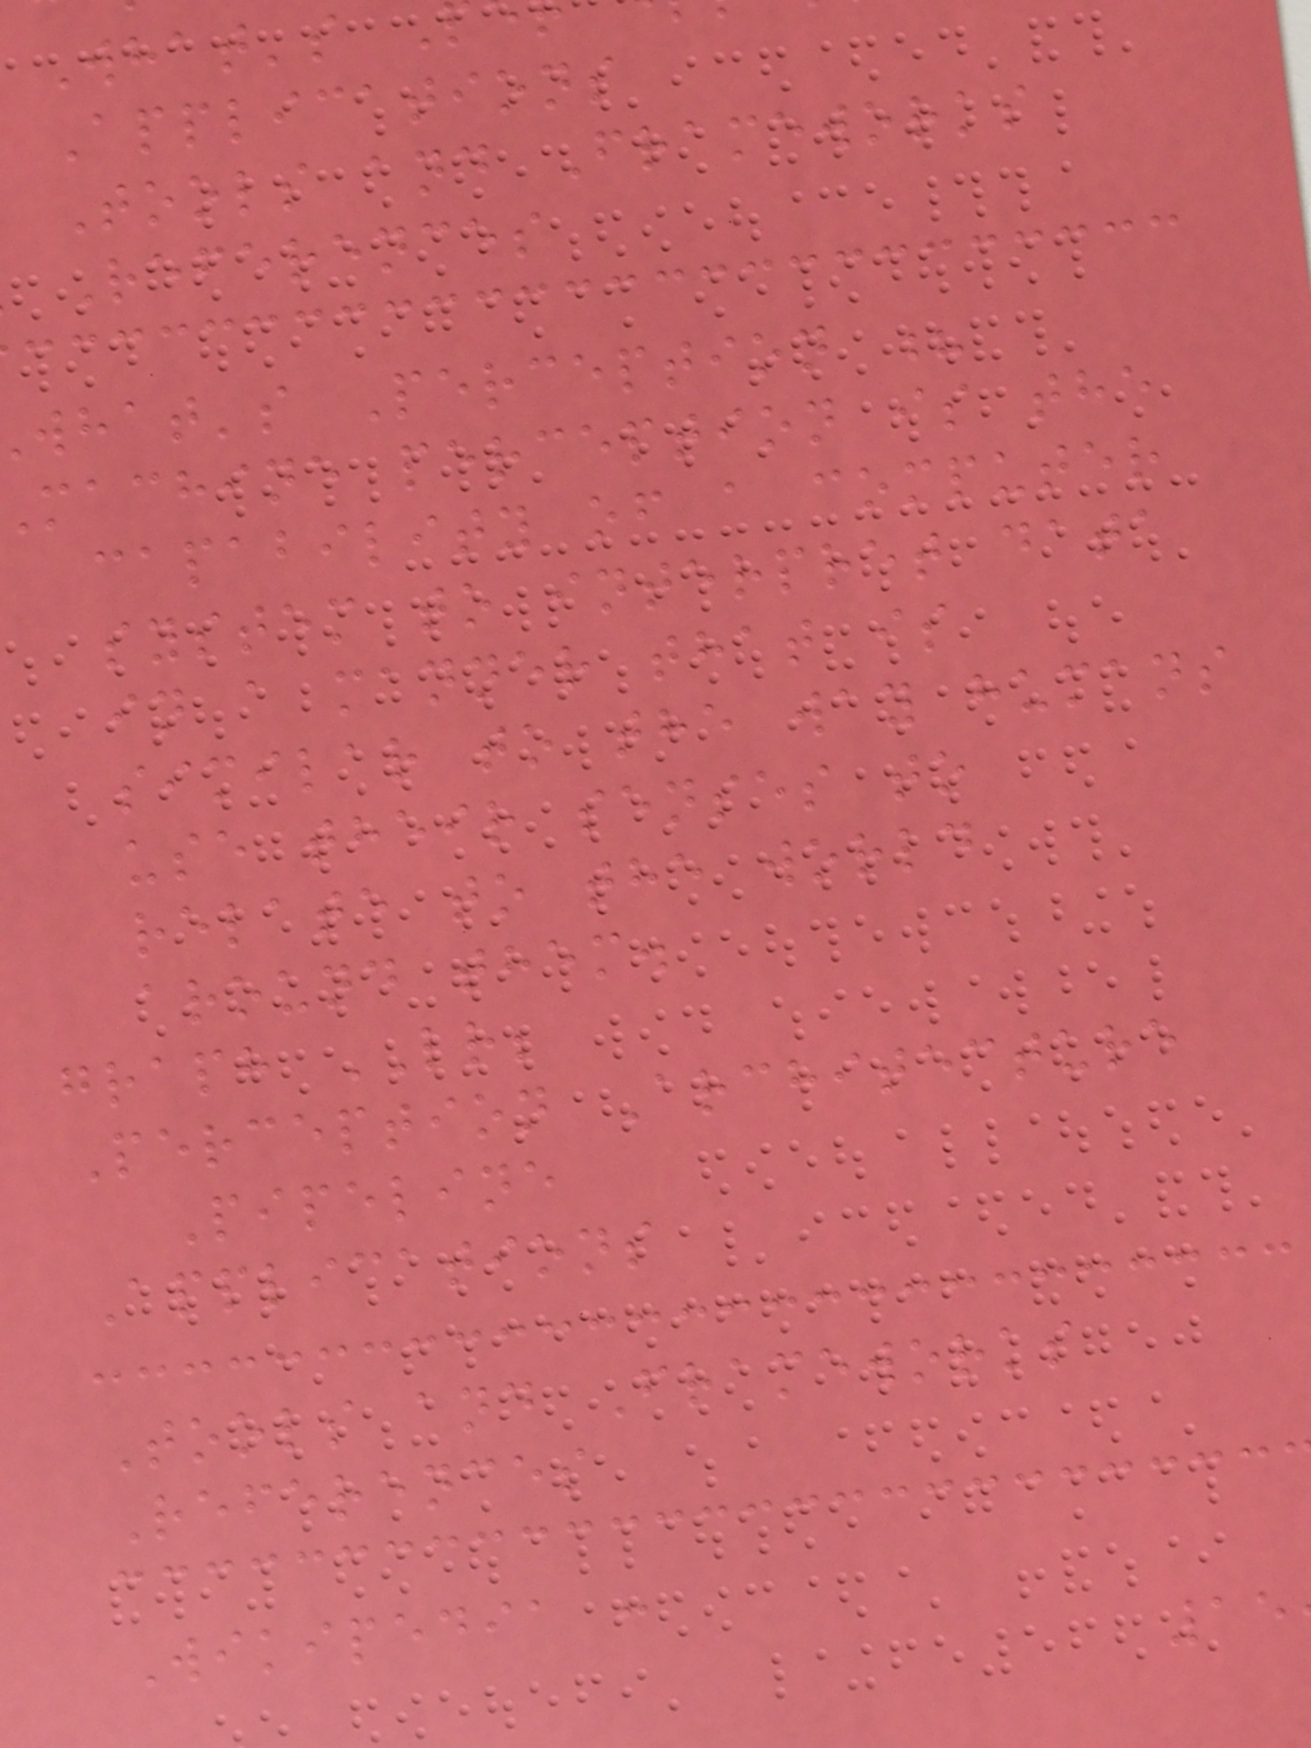What's
Applications
Tools and Frameworks
References
what's Perception ?
machine perception is the
capability of a computer
system to interpret data
in a manner that is
similar to the way humans
use their senses to
relate to the world
around them.
graph LR;
Perception Architecture
Pipeline
Applications
Tools and Frameworks
References
Wikipedia :
